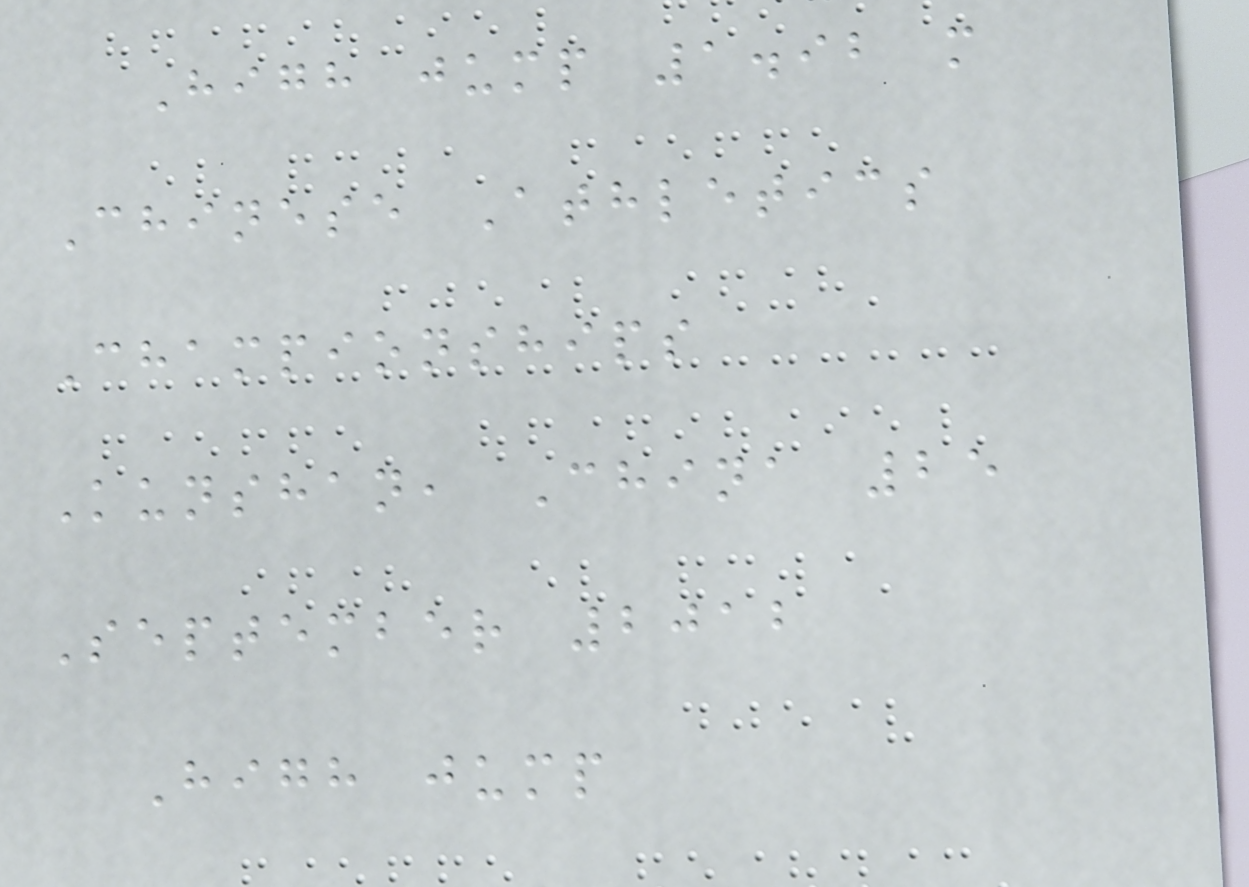High jump 1.92 m
Chinese Athletics
Championships
Kunshan, China 25
September 2012
High jump
